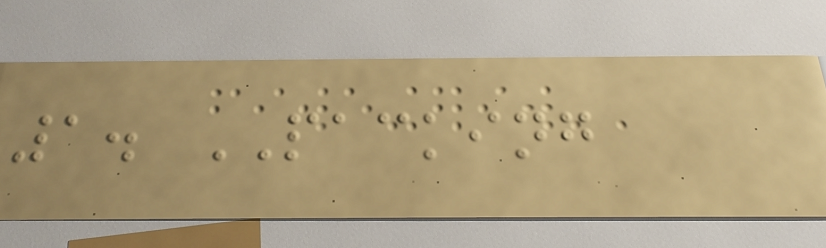1. PACKING
